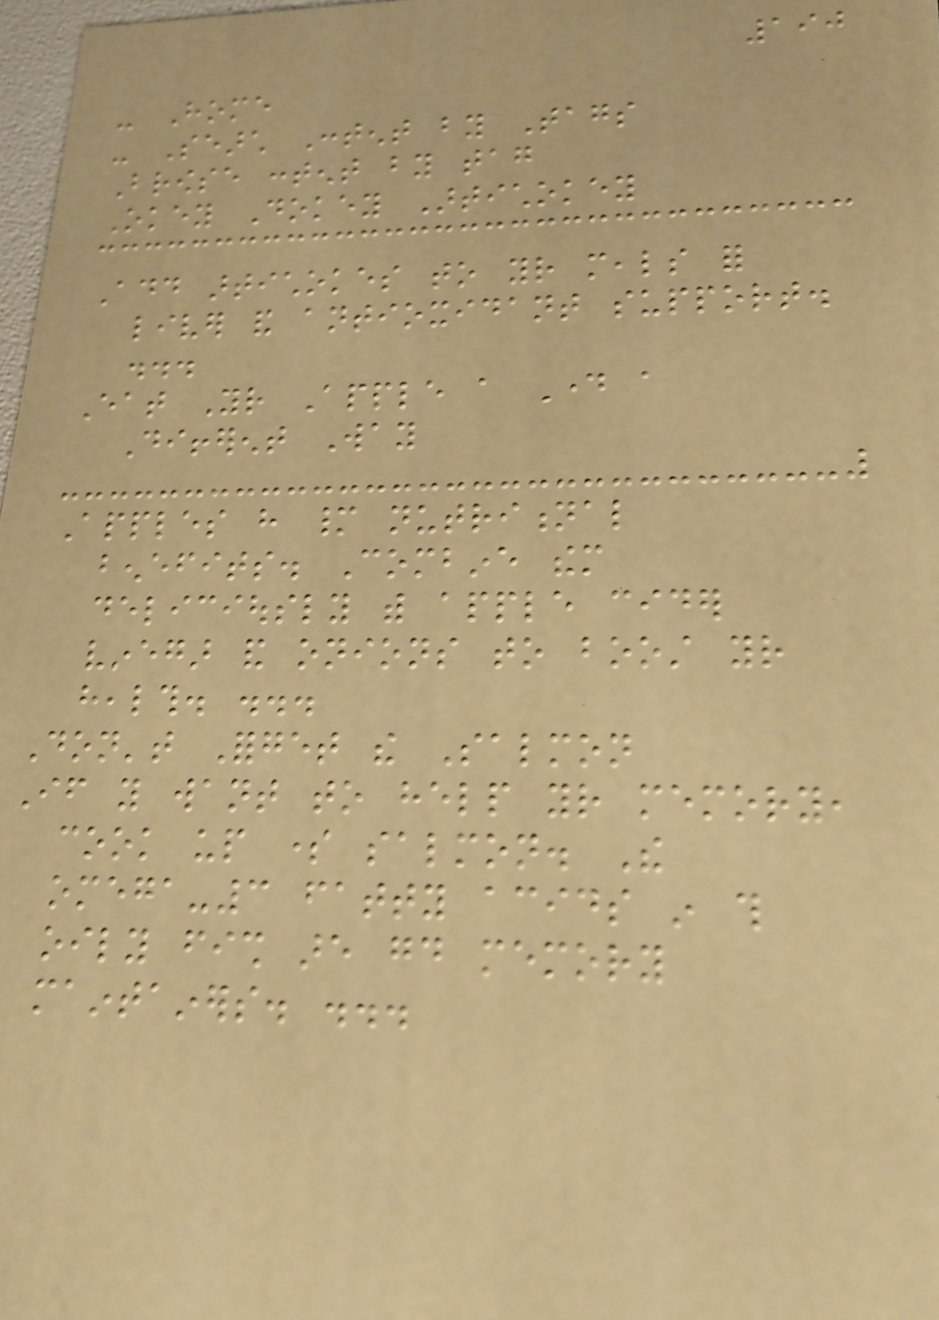190
- Home
- Search Content by Tags
Browse content by tag
Okey Dokey Artichokey
Add artichokes to your meals for
liver and antioxidant support.
...
Eat Your Apple a Day a
Different Way
Apples have many nutritional
benefits. Combine them
deliciously with apple cider
vinegar and onions to boost your
health. ...
Don't Forget the Salmon
If you want to help your memory,
cook up some salmon. The
omega-3 fatty acids in this
oily fish are good memory
maintainers. ...
